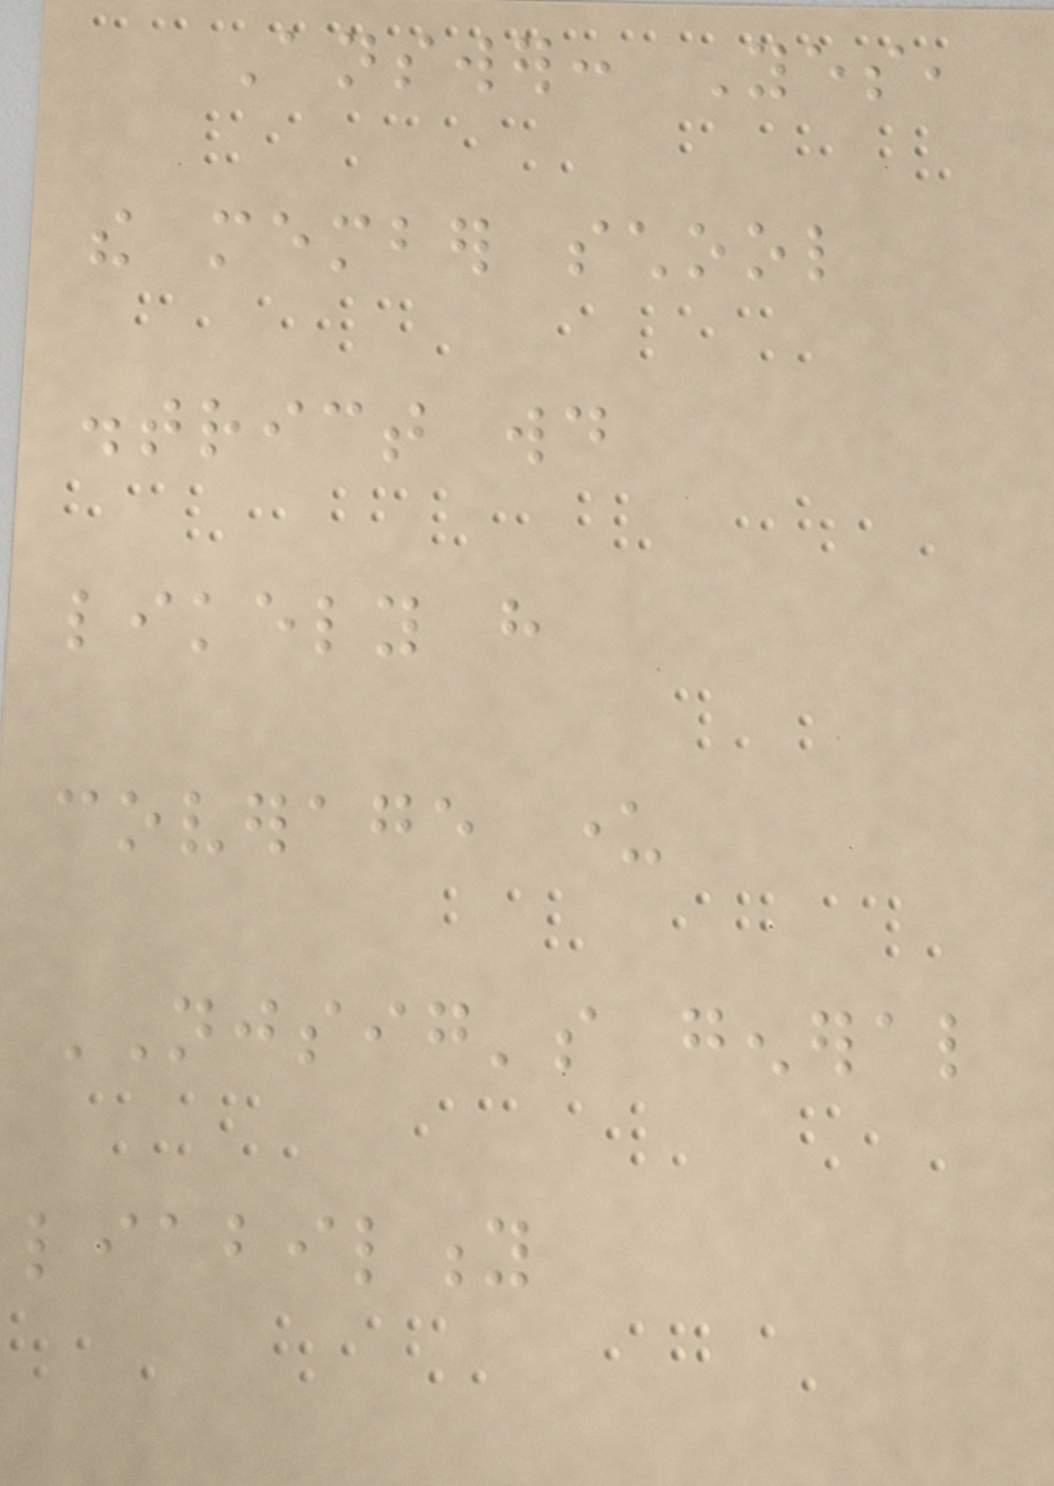Answer: Yes,
the member school
district would
likely have
coverage under
NJSIG's general
liability
